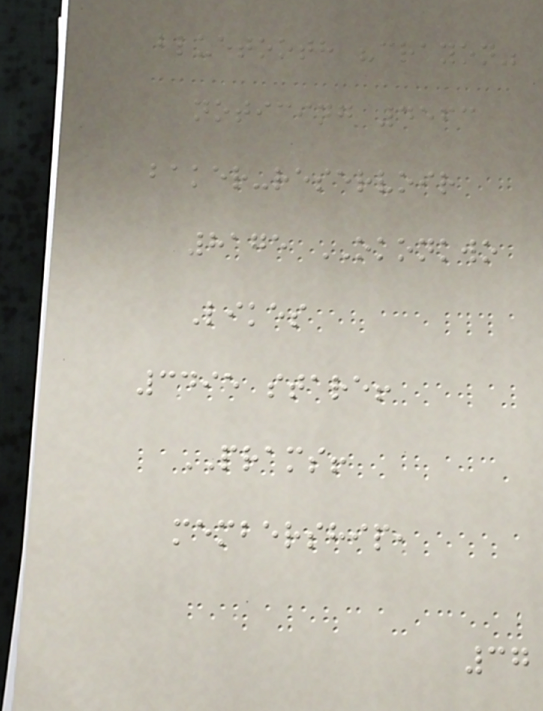bluetooth "crayon"
noticing 4563
baker-reservoir
8175 OKONKWO
Likes
3495 stare!
PRAMS!
membership,
37
